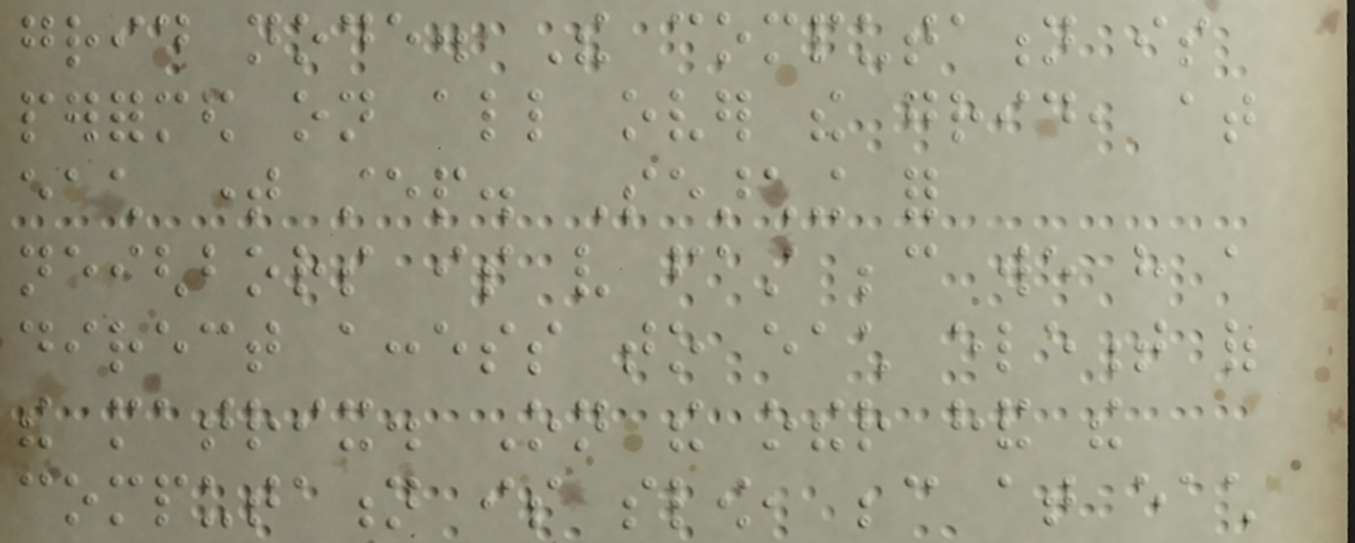grid node. The computation is
performed on all over the grid, at
each time step. Searching for
neighbors is very fast because we have a
direct access to each element of
the matrix. On the other hand the
computation is slow, because at each
